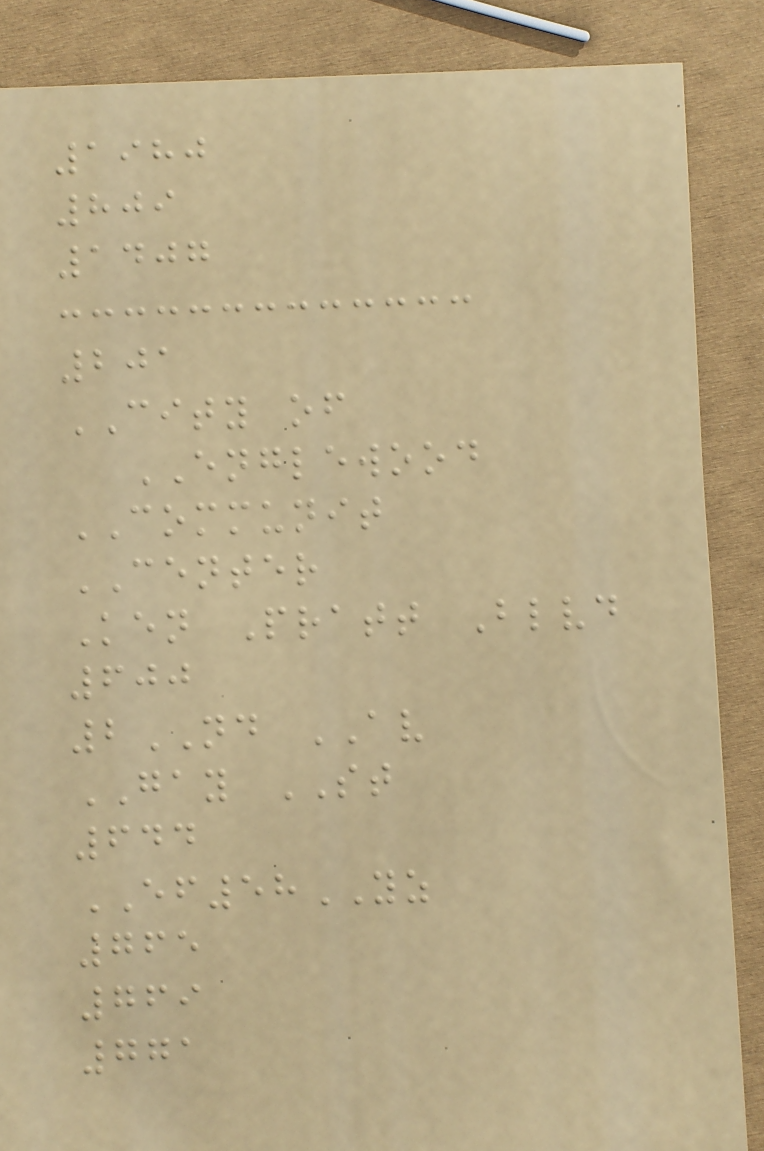1980
809
1407
201
CITY of
ENGLEWOOD
COMMUNIT
CENTER
Ken Pratt Blvd
600
2ND AV
GAY ST
644
EF58YZ
765
769
771
